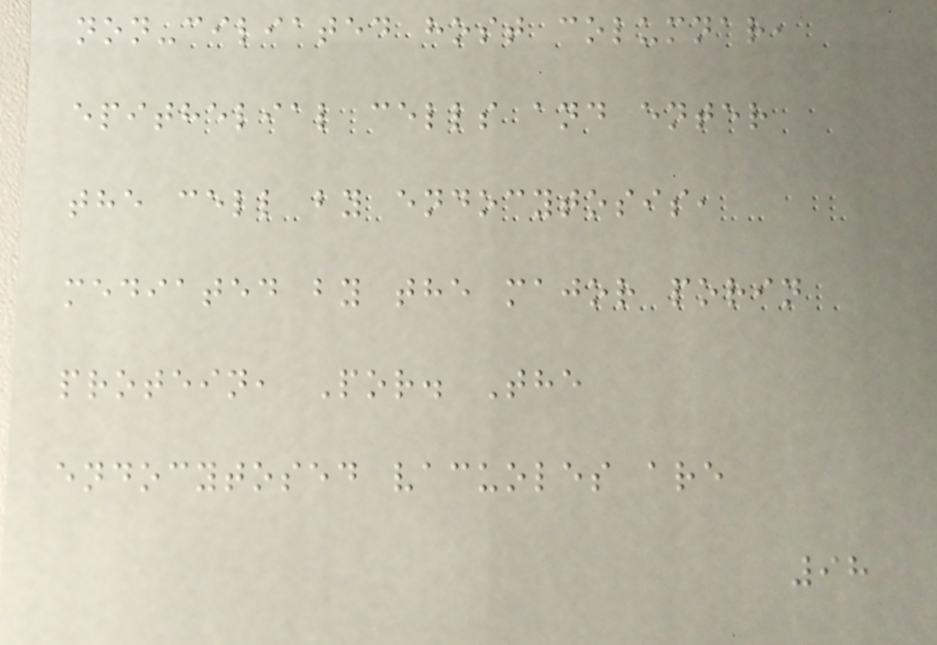non-ciliated host columnar,
epithelial cells and enter
the cell by endocytosis,
mediated by the major porin
protein, Por. The
endocytosed vacuoles are
98
